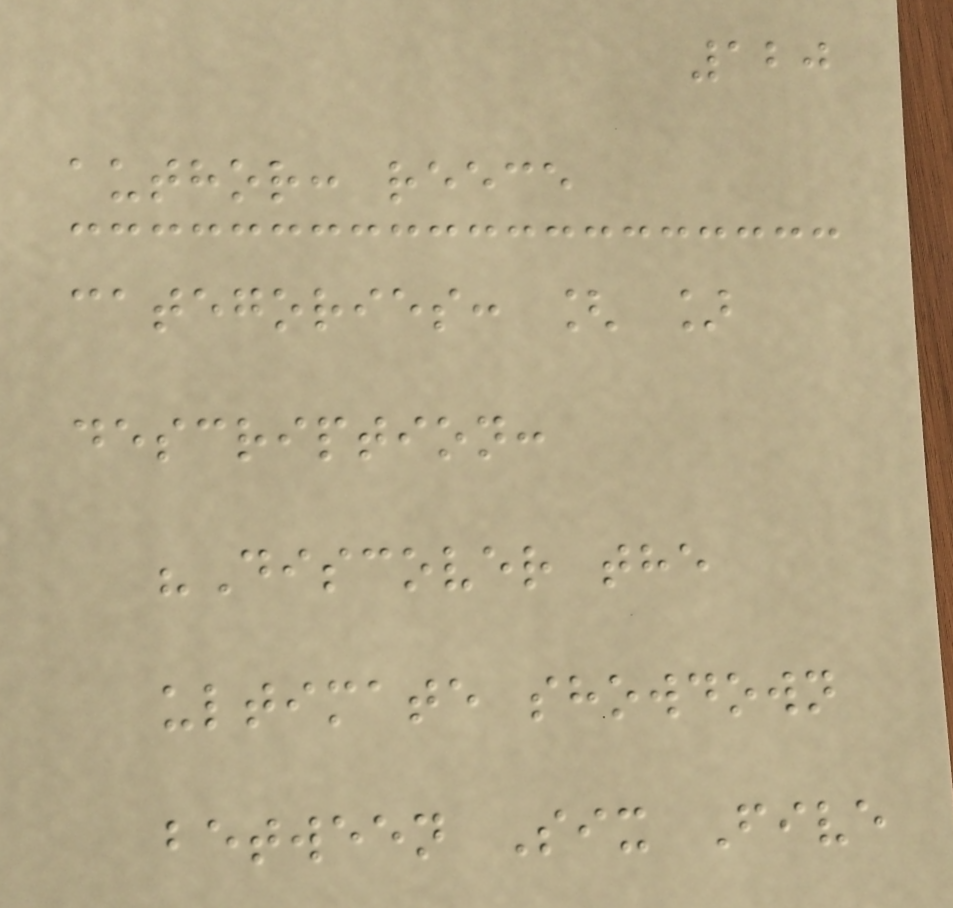120
author: reece
categories: [ ]
description:
"Discover the
ultimate showdown
between Six Five
